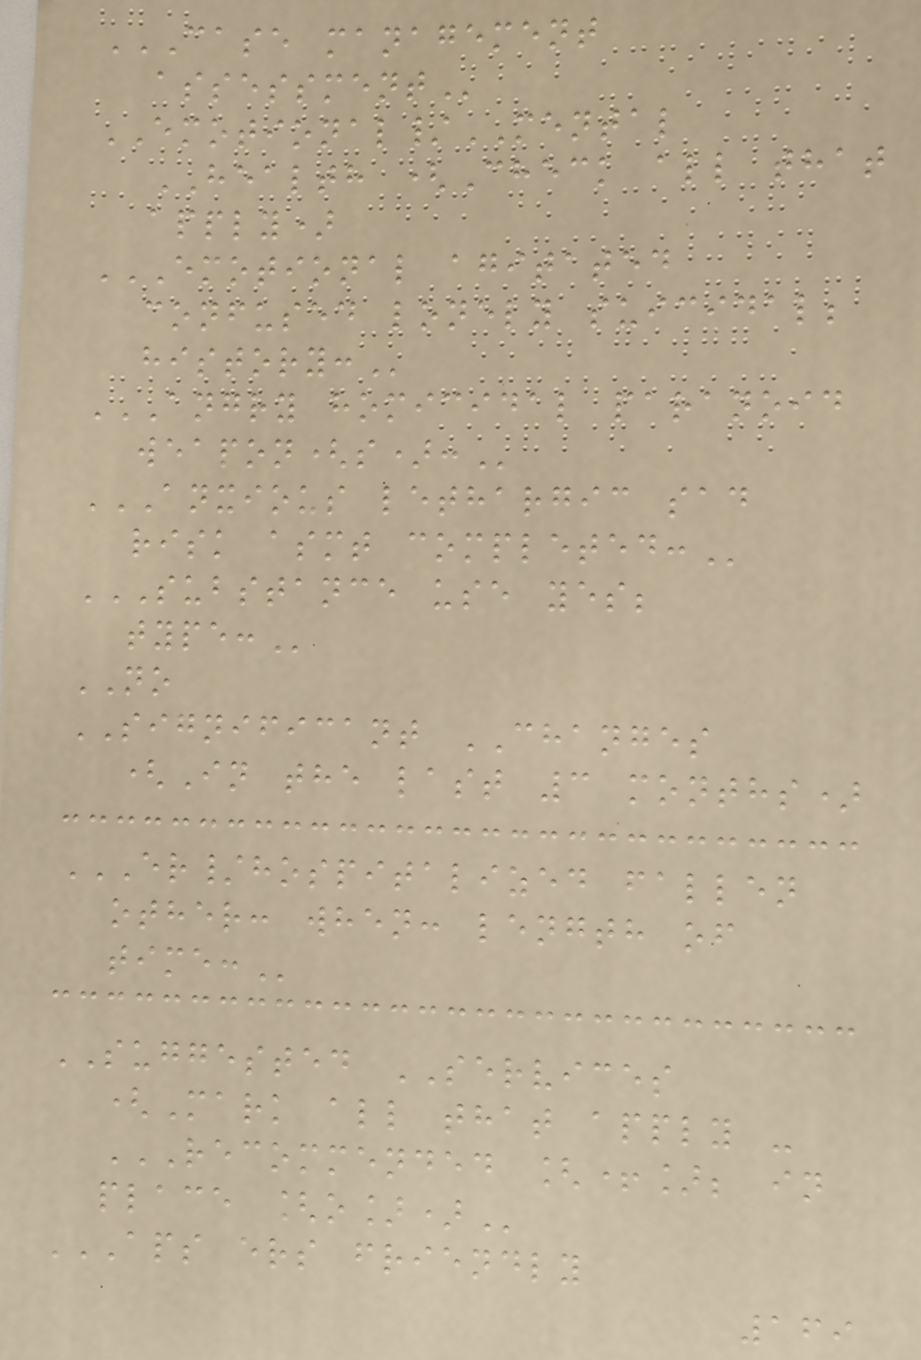CASE MANAGEMENT
ASSESSMENT
EMOTIONAL/MENTAL
HEALTH (Check all that
apply)
EMOTIONAL AGITATED
CONFUSED LONELY SUICIDAL;
HISTORY:
ANGRY HOMICIDAL PARANOID
WEAPON(S):
ANXIOUS LETHARGIC SAD
RISK ASMT COMPLETED:
SUBSTANCE USE YES;
TYPE:
NO
SIGNIFICANT CHANGES
(In the last 3 months)
ER/HOSPITALIZED FALLEN
OTHER: WHEN: LENGTH OF
TIME:
SUGGESTED SERVICES
(Mark all that apply -
RECOMMENDED [+]; IN
PLACE [O])
APS ERS FRIENDLY
169
